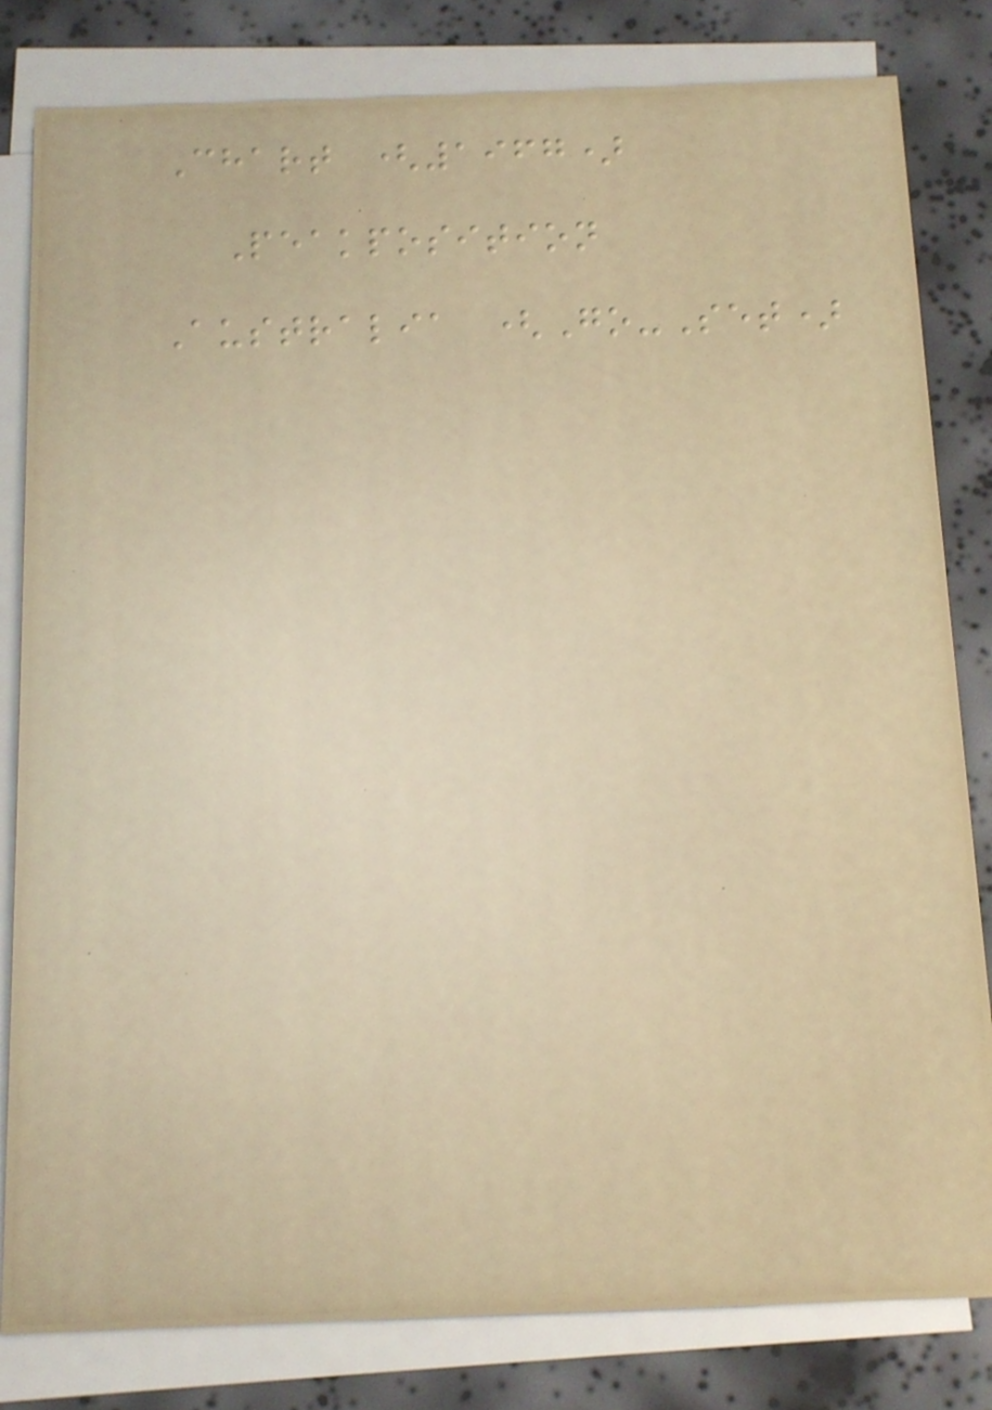Chart (1967)
Peakposition
Australia (Go-Set)
